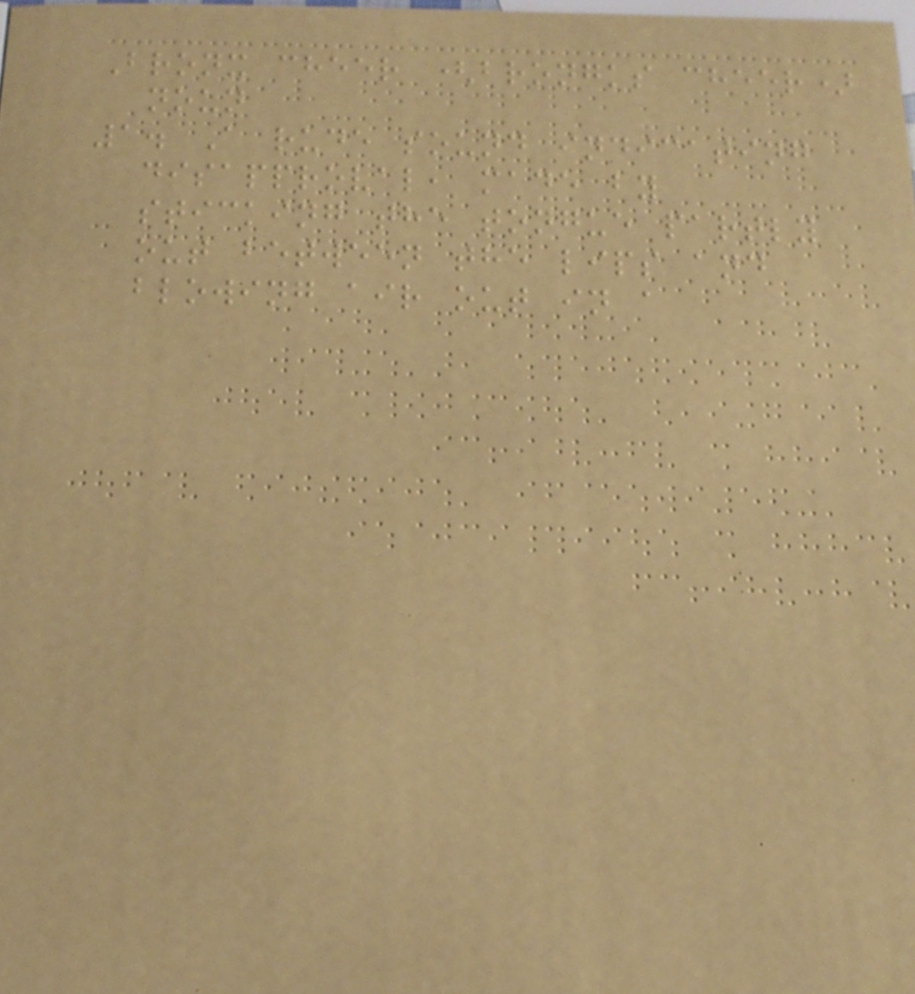Bronx cheer (brongks cheer)
noun
1. A rude sound indicating
disapproval, made by
sticking the tongue partly
out between the lips and
blowing air out in a
